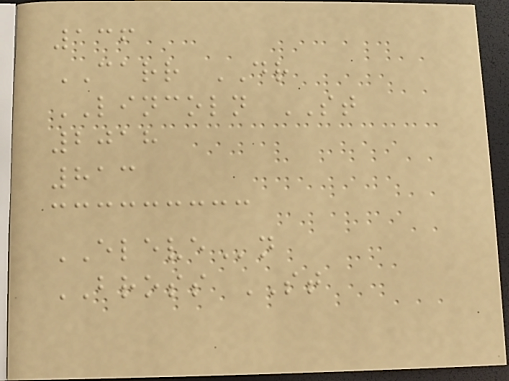136
CARR DR
LINCOLN ST
2018
813
ELEVEn
BROSS ST
